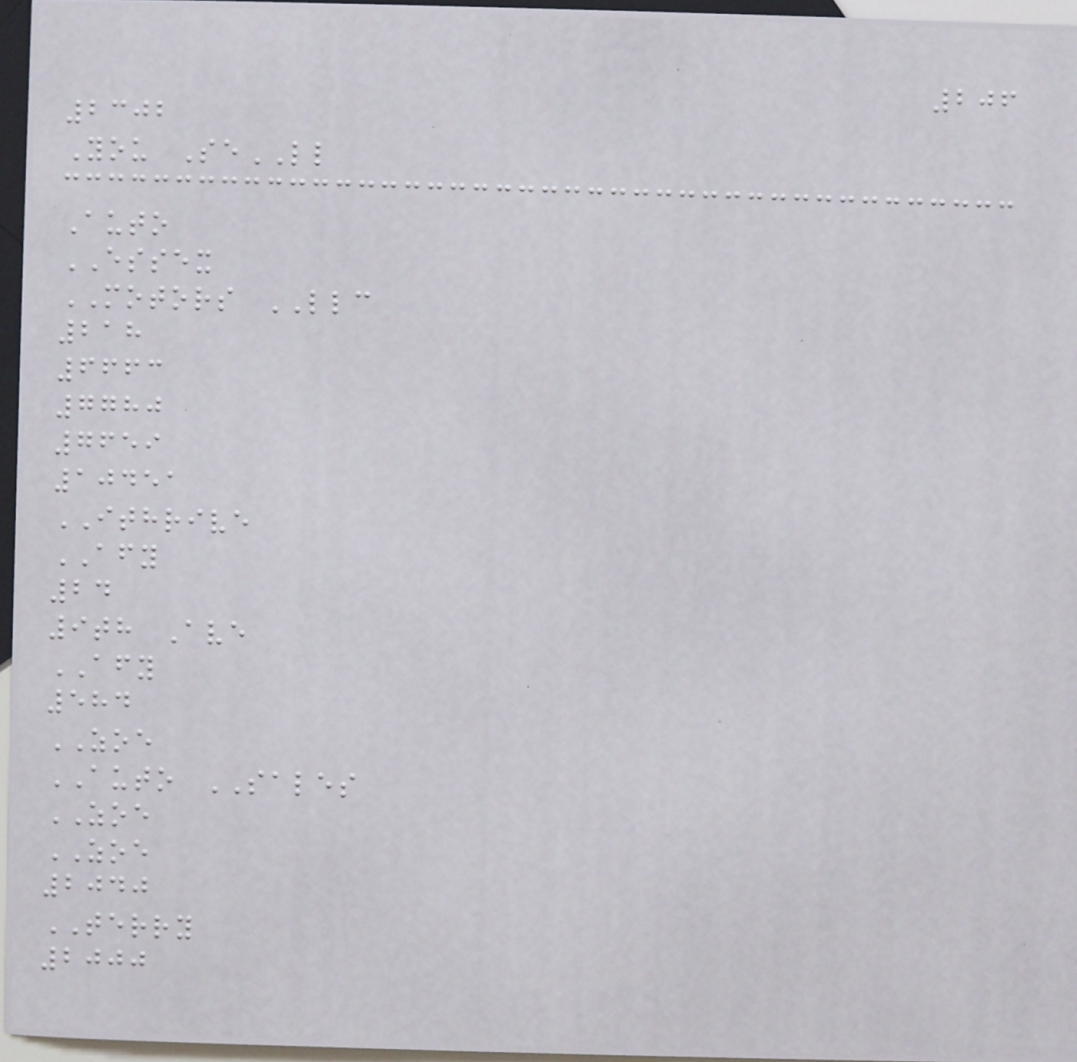206
2302
You SeLL
Auto
ESSEX
MOTORS LLC
218
6663
7780
7659
10451
ITHRIVE
AFY
24
9th Ave
AFY
584
ZOE
AUTO SALES
ZOE
ZOE
2040
TERRY
2000
